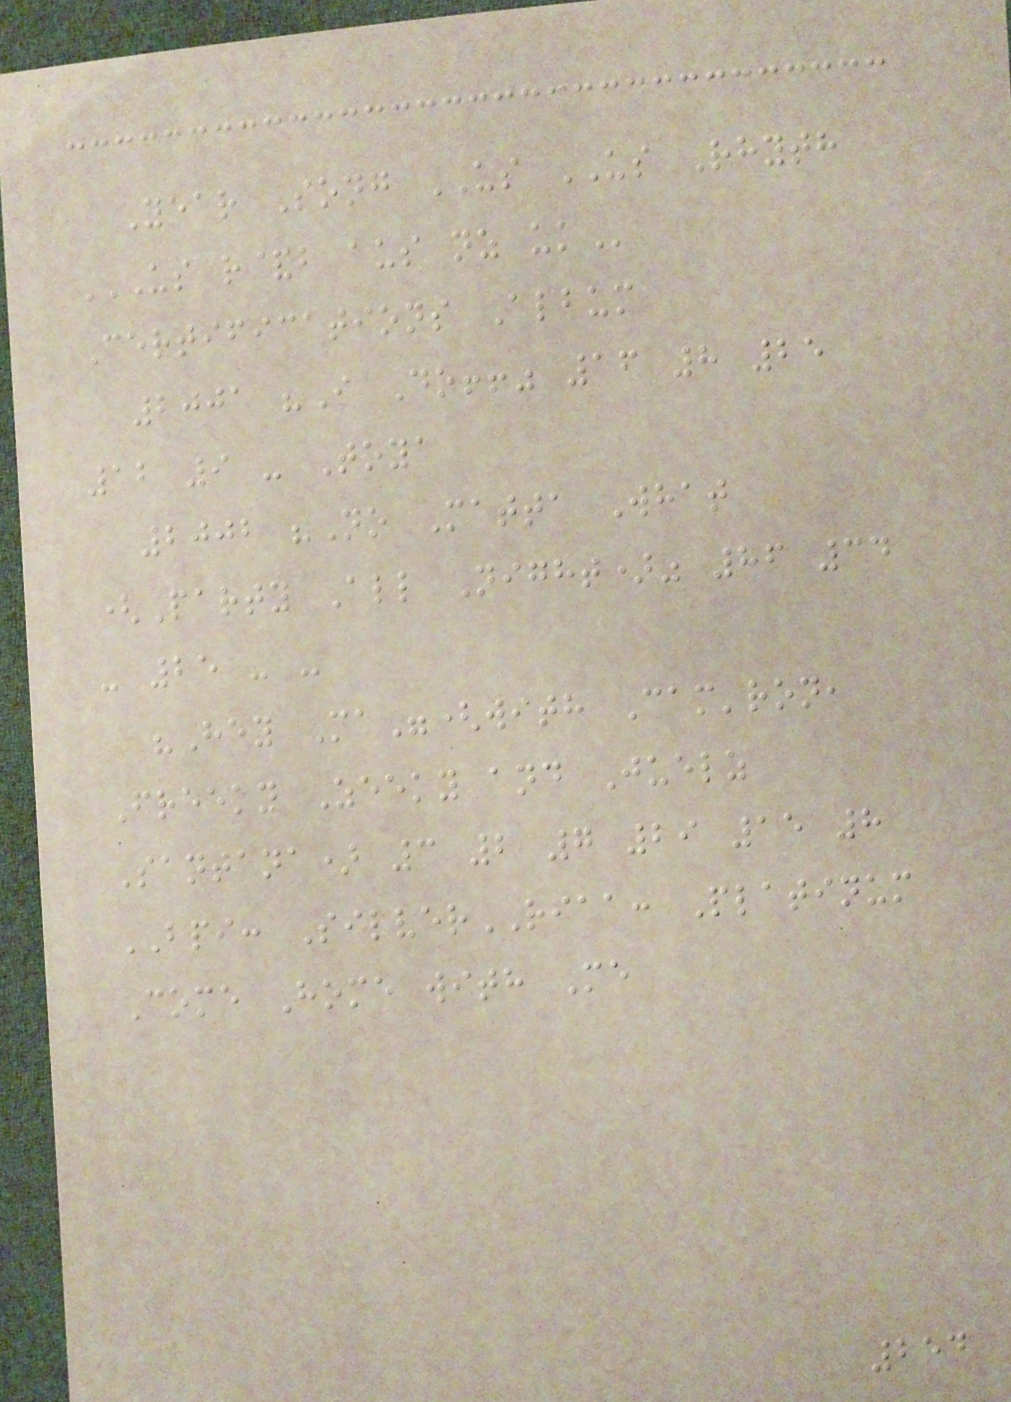Year Song US US Rhyth
US R&B AUS NZ UK
Certifications Album
2001 "I Do!!" 16 8 25
12 9 - Toya
2002 "No Matta What
(Party All Night)" 86 34
- 25 - -
"Hey Ma"(with Cam'ron,
Freeky Zeeky and Juelz
Santana) 3 2 7 29 15 8
BPI: SilverRIAA: Platinum
Come Home with Me
254
